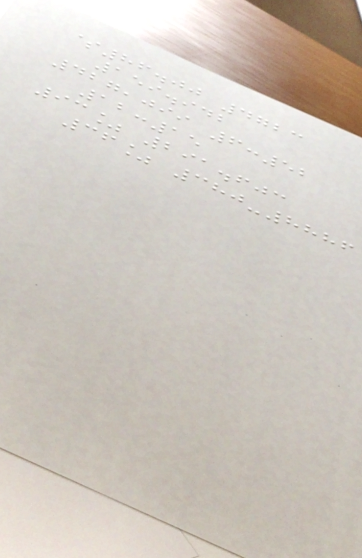$86.00 4723
159.942
427,099 6:52
12:15
93% 291.603
36% 380-8886
